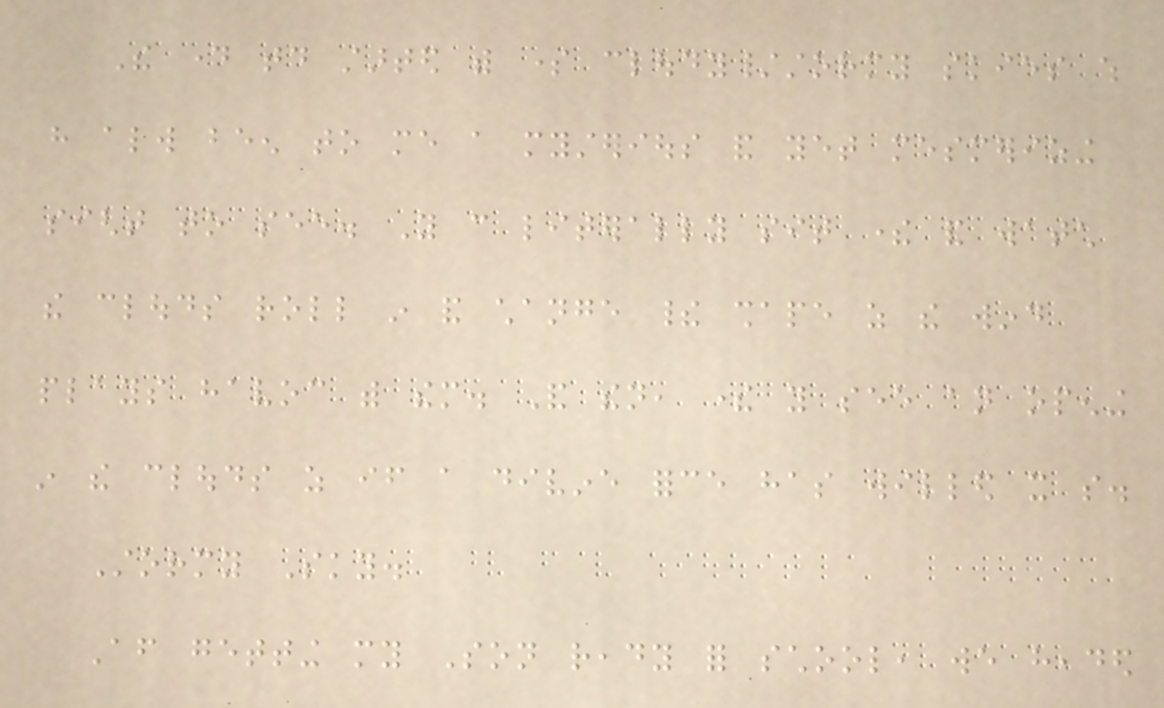The day today started with some cloudy/stormy skies which
have always been to me a mysterious and yet mesmerizing
sight to see. You can literally sit there and watch
the clouds roll in and change their shape as the wind
plays havoc with them. And then, there you see an opening
in the clouds as if a divine force has willed it so.
Stormy Sky.
After getting my Son ready for school, we headed
